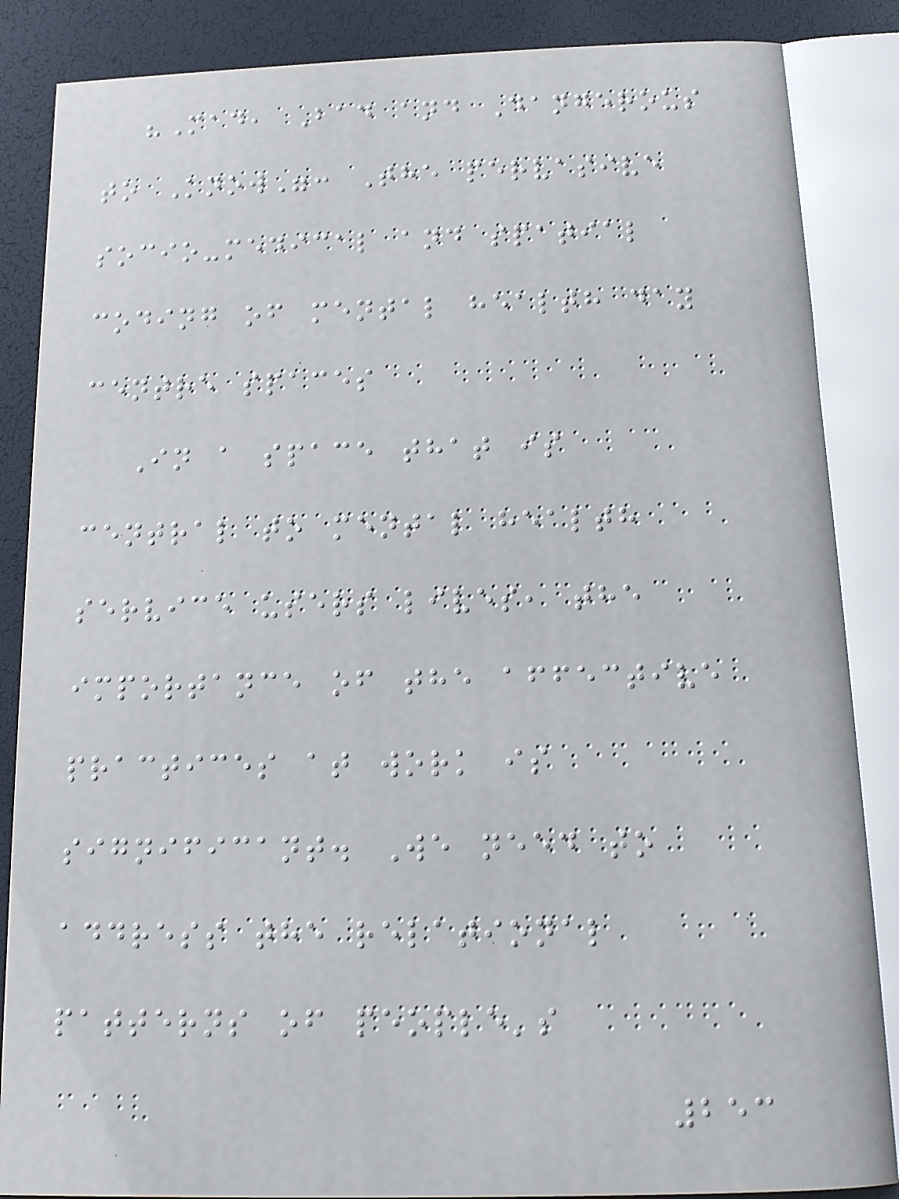"Mad, Bad and Dangerous
to Know": The pervasive
socio-medical and spatial
coding of mental health day
centre spaces
In a space that is
central to mental health
service users lives, the
importance of the affective
practices at work is
significant. We need to
address the relational
patterns of people's
253
